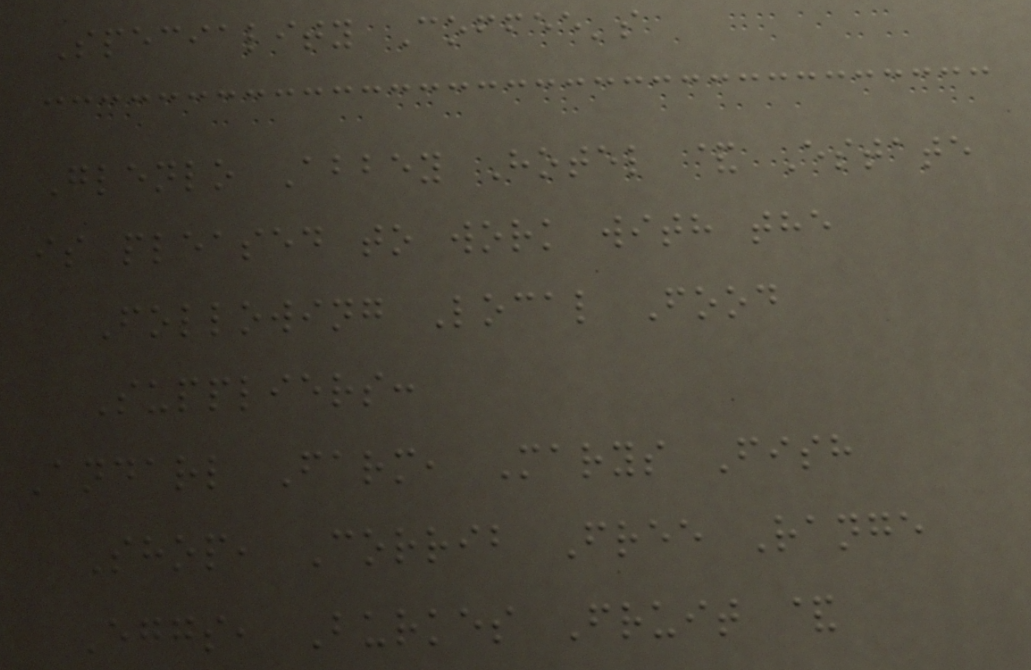Speciality Coffee's
Glenlo Abbey Hotel & Estate
is pleased to work with the
Following Local Food
Suppliers:
Andarl Farm, Marys Fish
Shop, Corrib Free Range
Eggs, Burkes Fruit &
